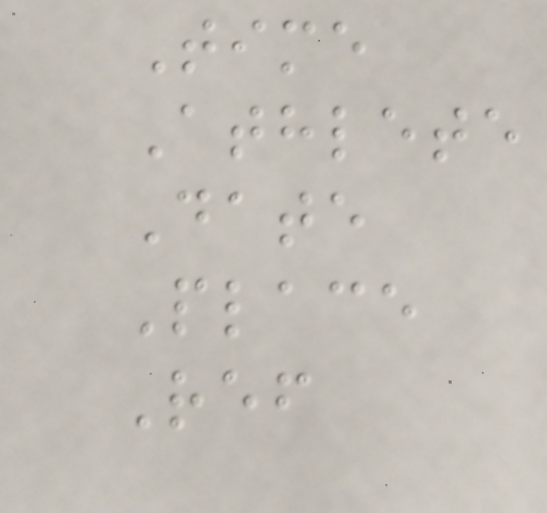Time
Athlete
Date
Place
Ref
